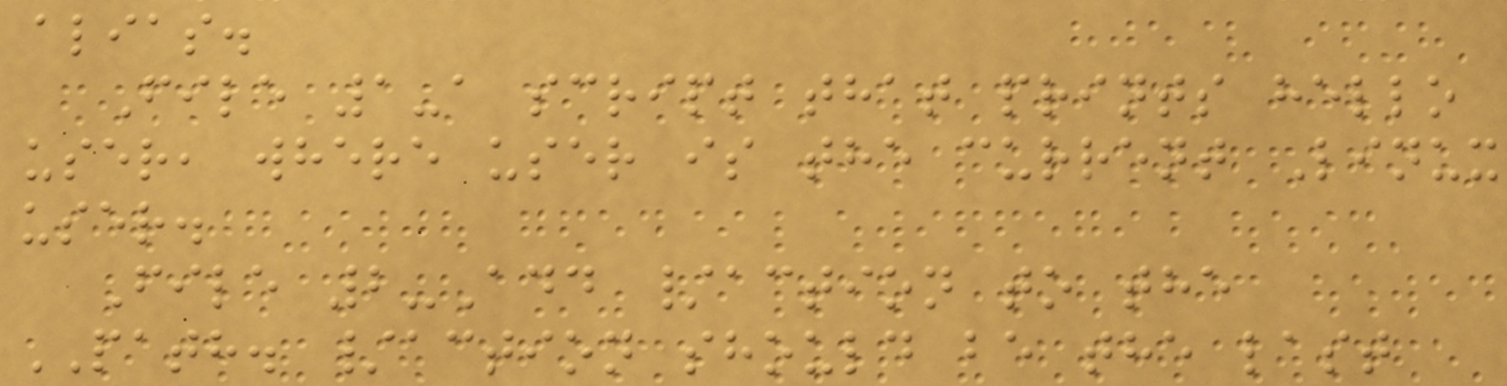alias.
File 1-a script that prints hello
user, where user is the current Linux
user.
File 2-Add /action to the
PATH. /action should be the last
